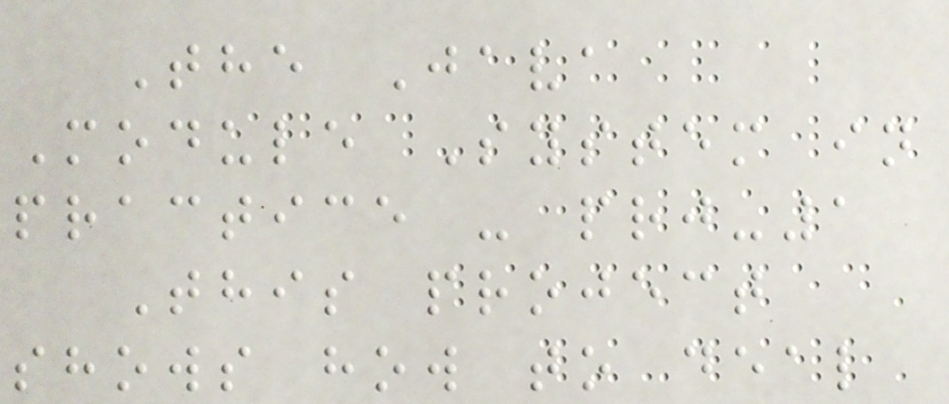The Java
Module System in
practice - prj-1
This project
shows how to deal
